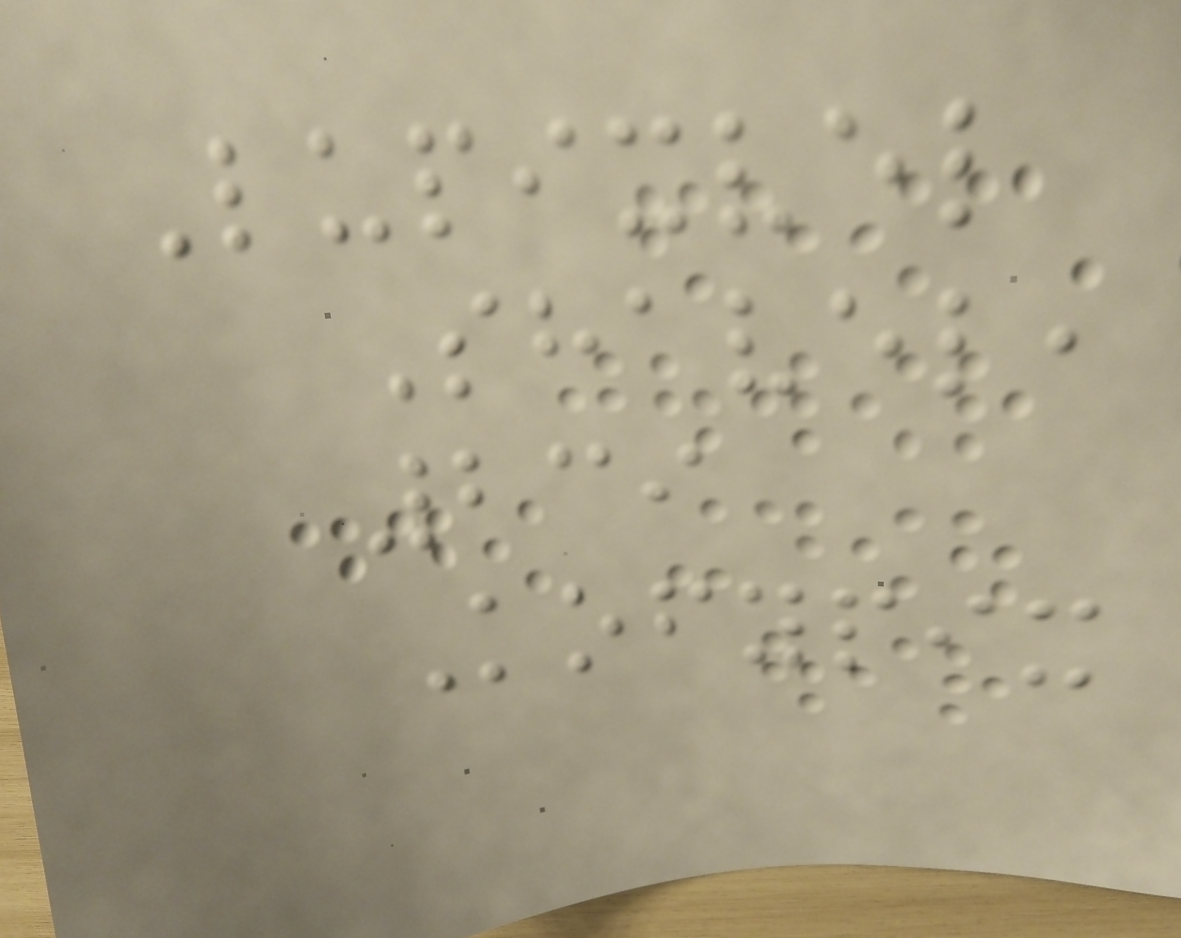Lupixvel
Shavel,
239
Kofypix
